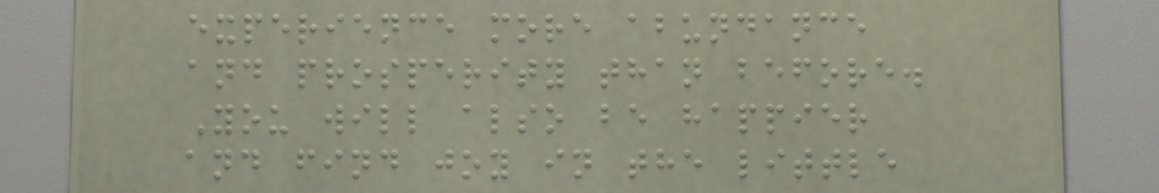experience more abundance
and prosperity than before.
You will also be happier
and find joy in the little
